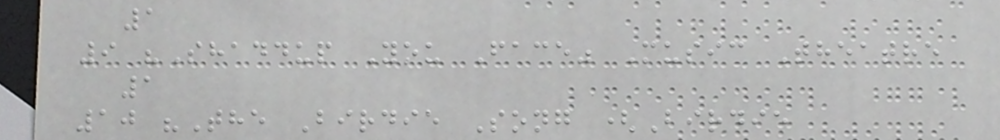1
9 "Shaddup You Face" Music Theatre
1
10 "The Birdie Song (Birdie
